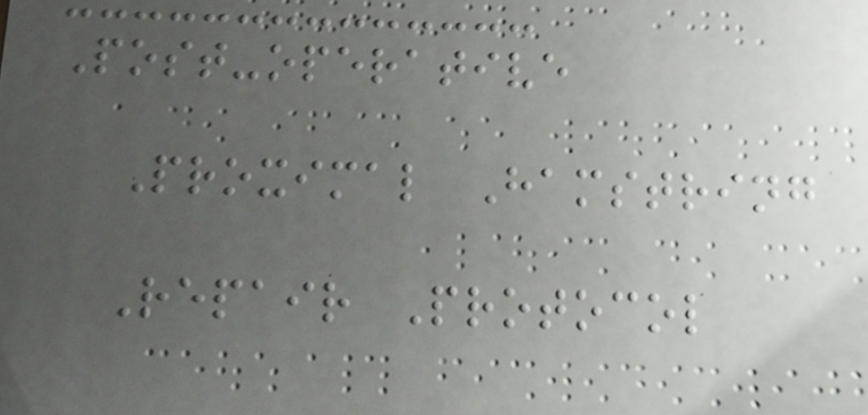Post-operative
Proximal Hamstring
Repair Protocol
